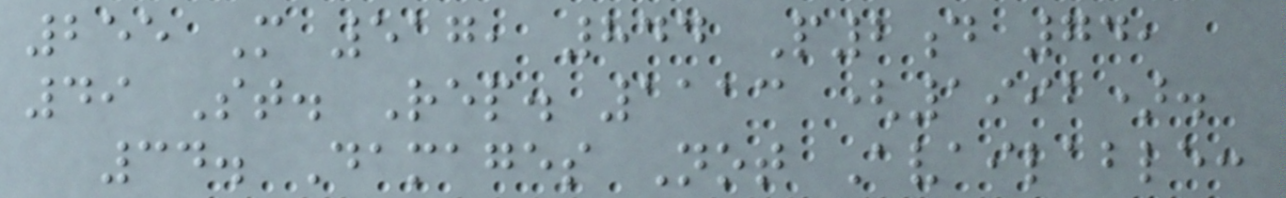255 M 517, 844 P2d 74,
49 St. Rep. 1113 (1992).
34. Damages Not Available:
